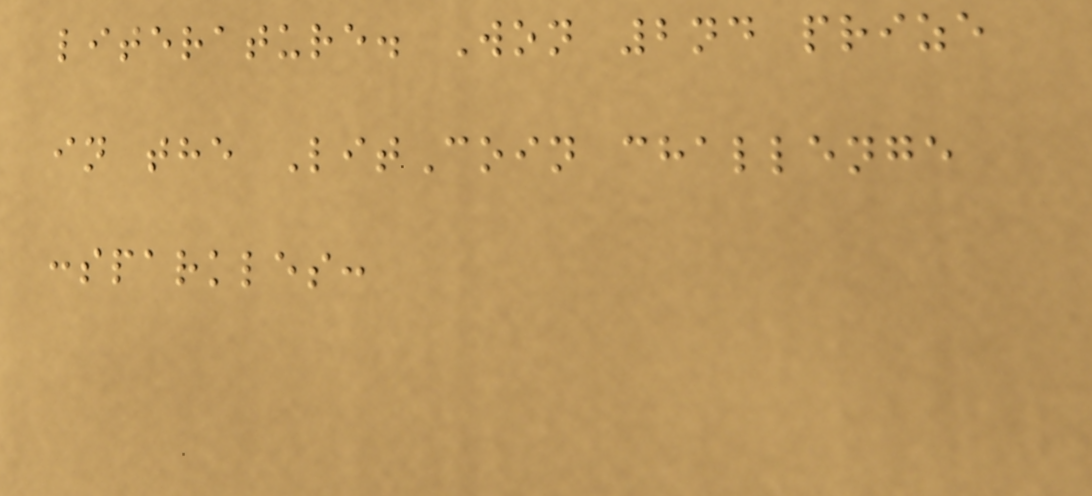literature. Won 2nd prize
in the LitCoin challenge
:sparkles:
